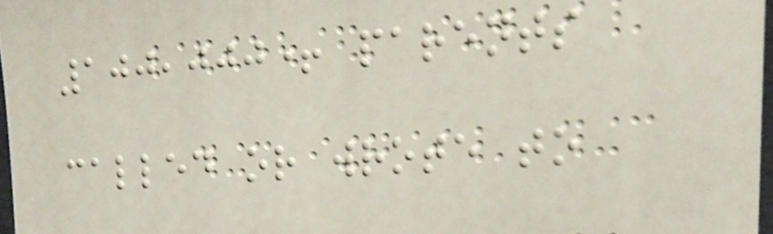100,000+ parents
called or wrote to
